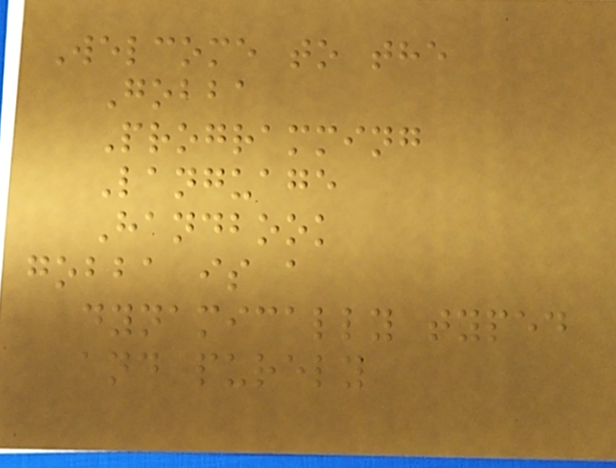Welcome to the
Gobba
Programming
Language
Handbook
gobba is a
dynamically typed
and purely
